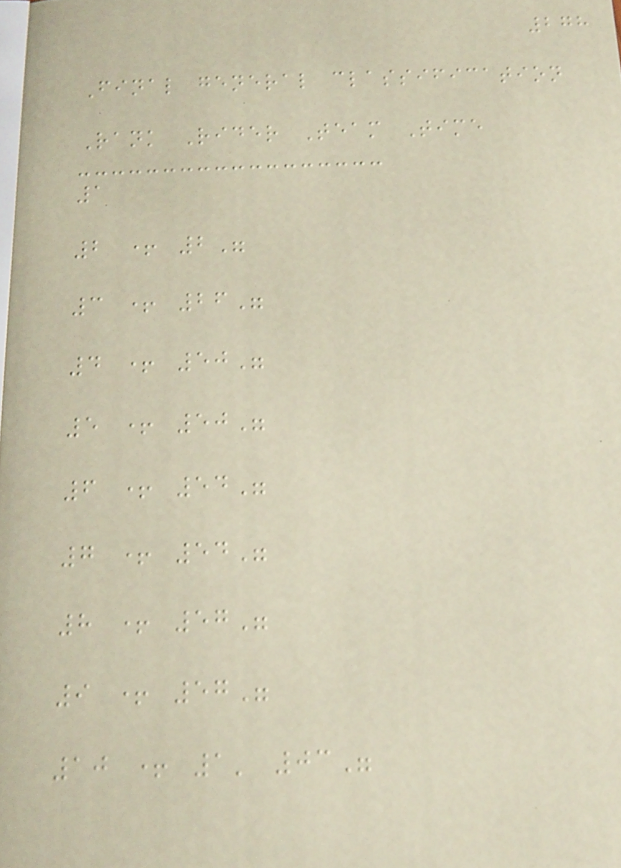278
Final general classification
Rank Rider Team Time
1
2 + 2"
3 + 26"
4 + 50"
5 + 50"
6 + 54"
7 + 54"
8 + 57"
9 + 57"
10 + 1' 03"
